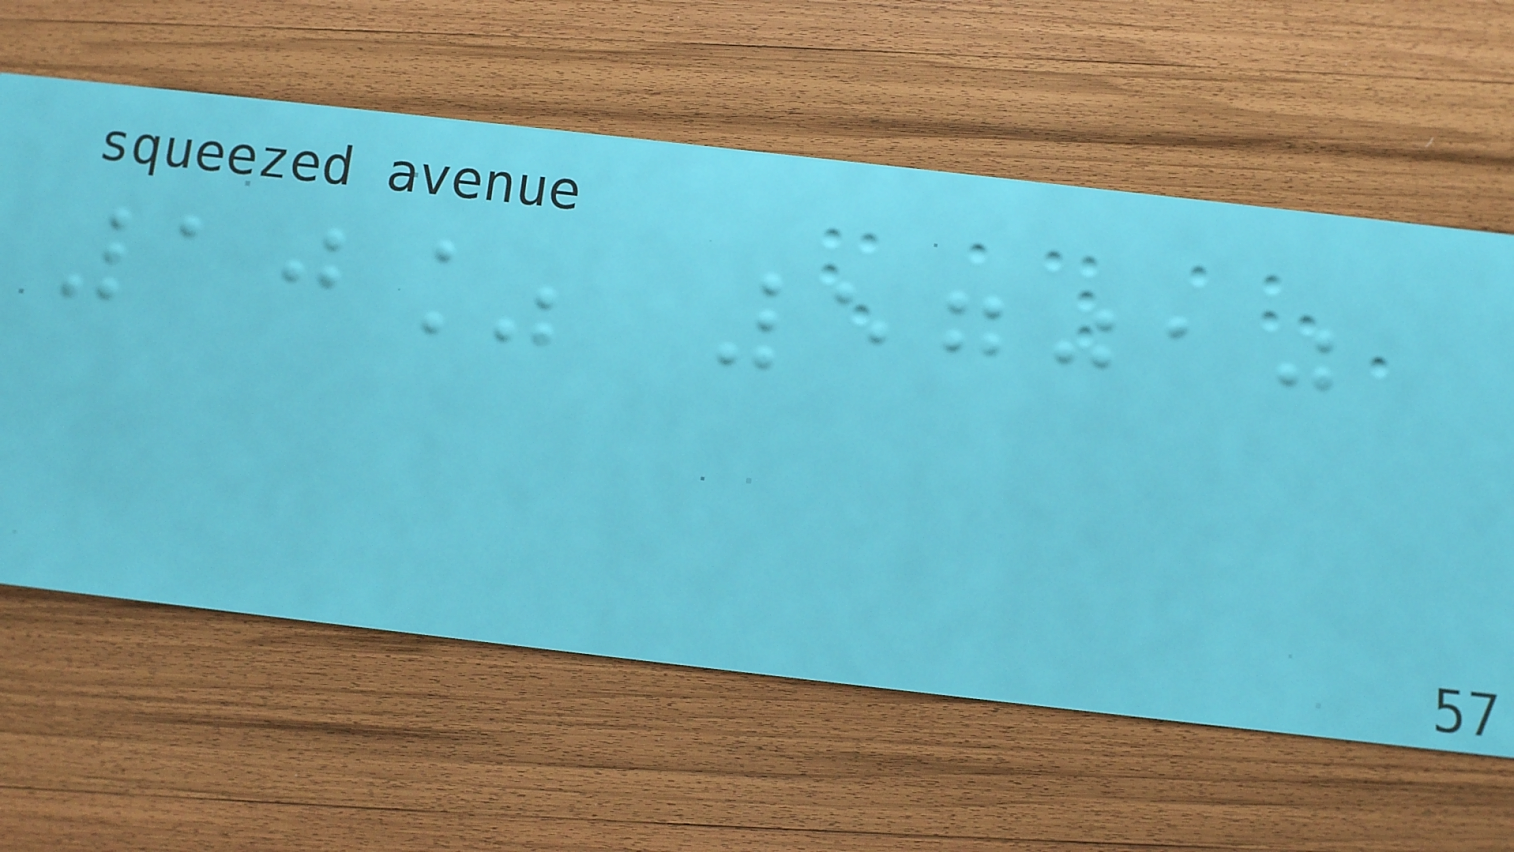10% 57010
